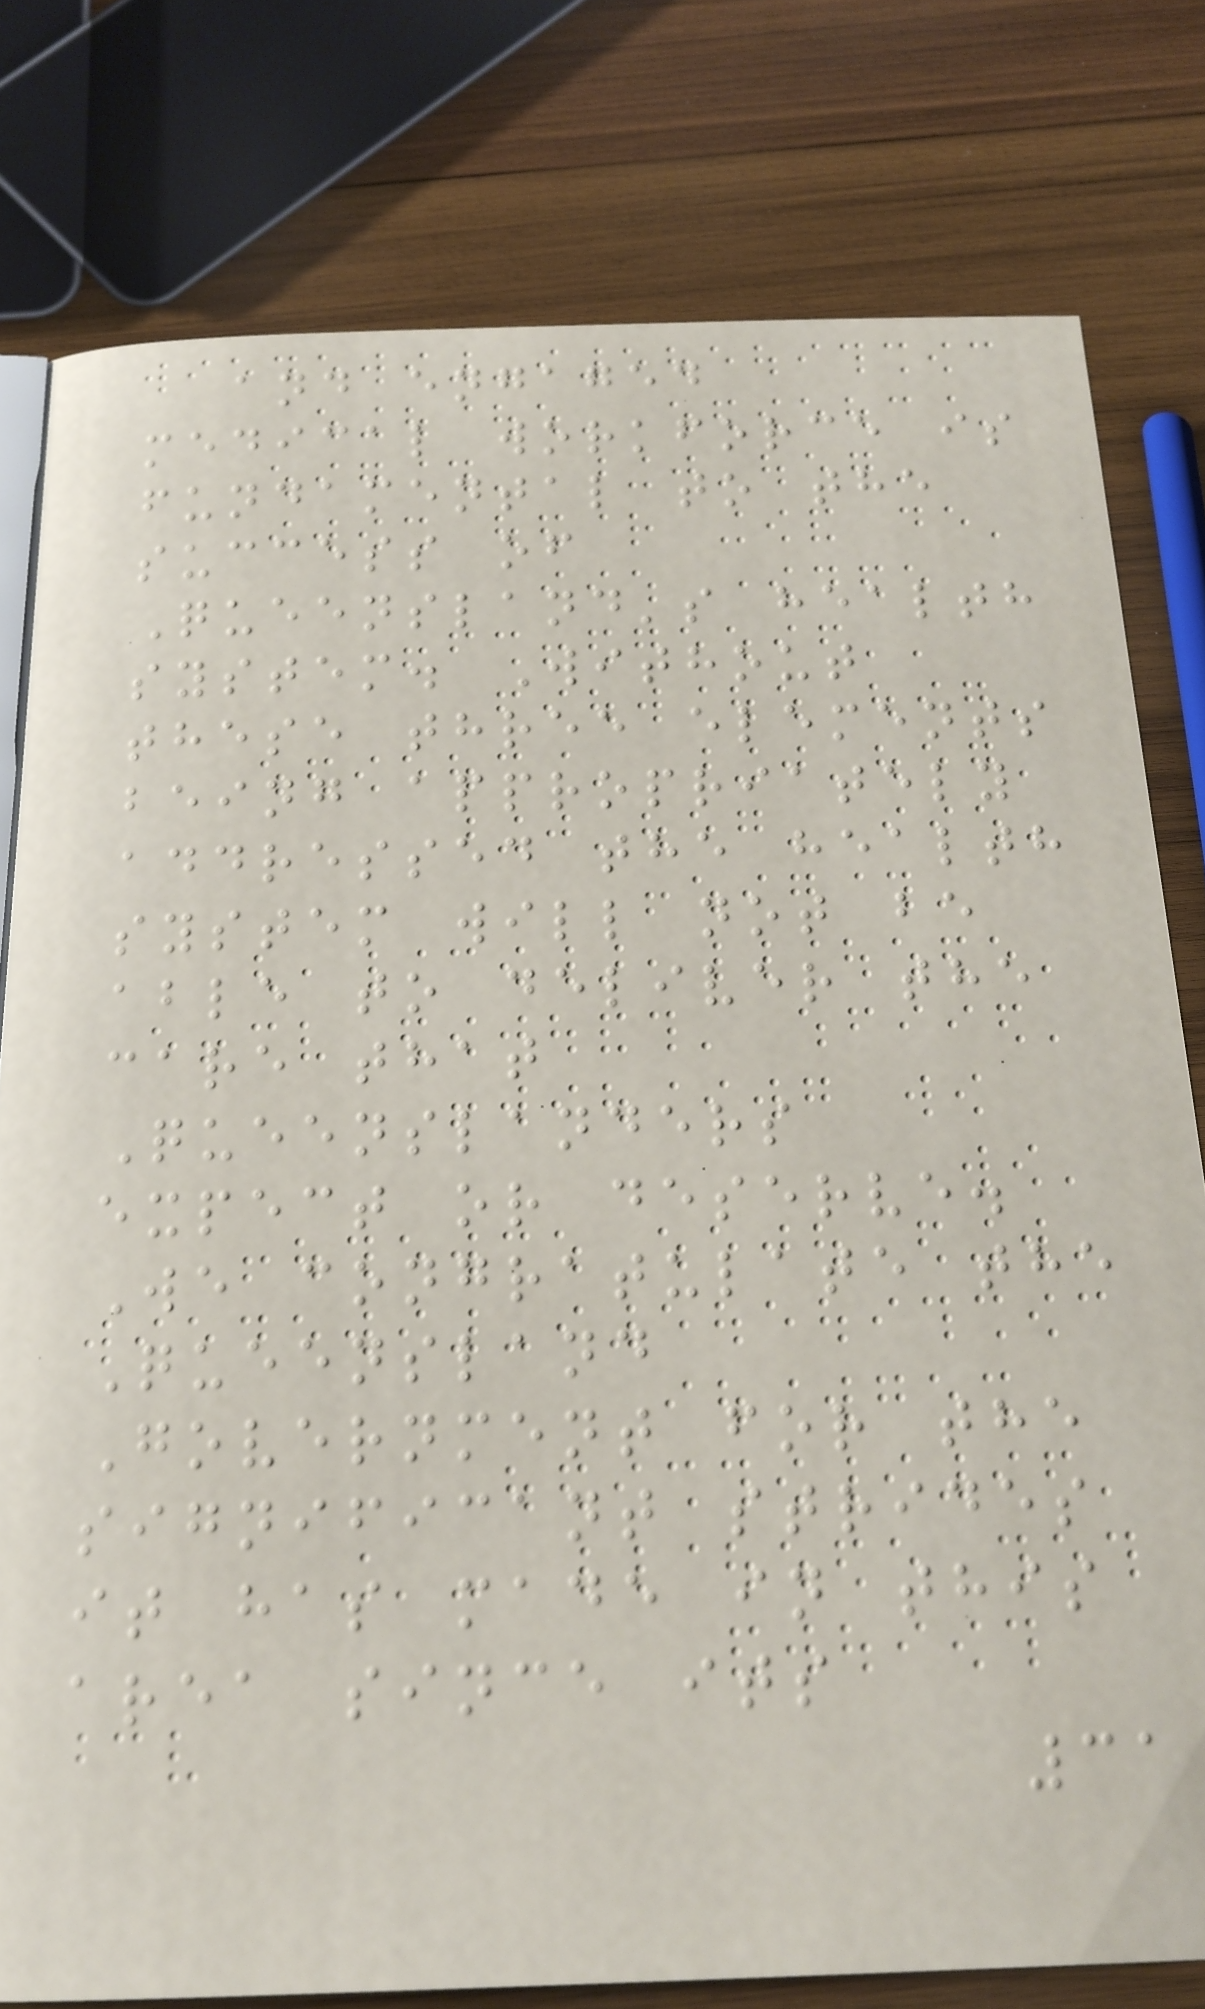and engaged
medical workforce is
fundamental to the
success of
Queensland's health
system. Without
these three elements
being appropriately
addressed the health
system will not be
able to deliver the
care that
Queenslanders
expect or deserve.
We congratulate the
Queensland
Government for the
significant strides
it has made in this
area since its
31
